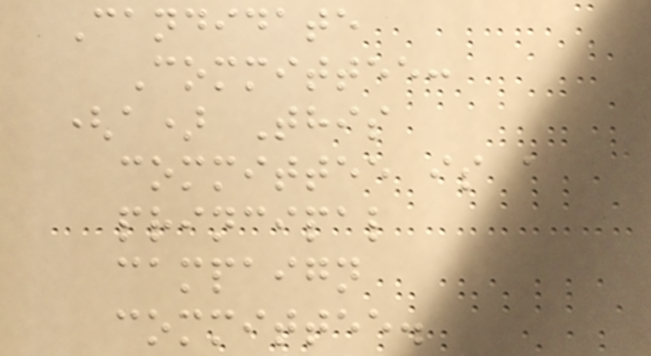Candidate
Committee:
(a) This
committee is a
principal
campaign
committee.
